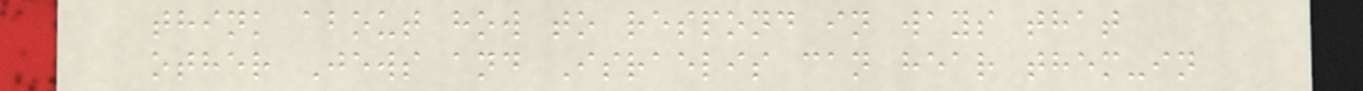think about how to respond in ways that
other Jews and Israelis can hear them-in
